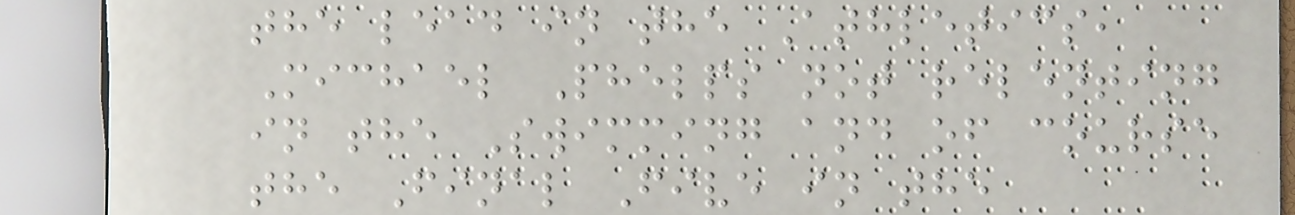the lead in the Athletics,
Michael Phelps not relenting
in the Swimming and of course
the Final Five in the
